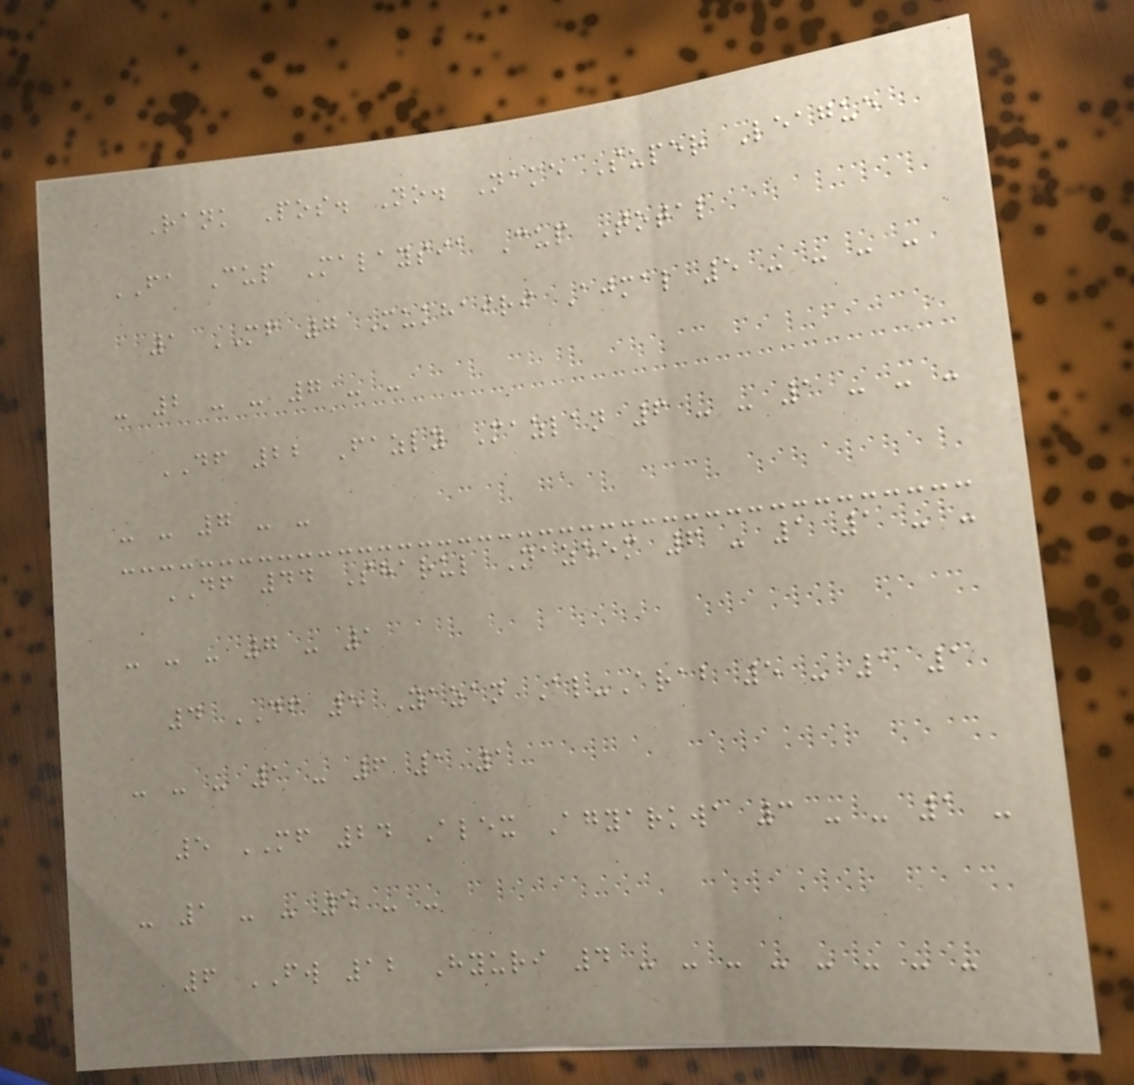Rank Pos. No. Name Super League
FA Cup Malaysia Cup Total
1 MF 7 Mukhairi Ajmal 5 - - - -
- 2 - - 7 - -
DF 22 Fazly Mazlan 6 - - 1 - - -
- - 7 - -
DF 44 Sharul Nazeem 6 - 1 1 - -
- - - 7 - 1
4 DF 5 Yazan Al-Arab 5 - 1 1
- - - 1 - 6 1 1
5 MF 24 Alex Agyarkwa 3 - - 1 -
- 1 - - 5 - -
6 FW 12 Hyuri 4 - - - - - - - -
